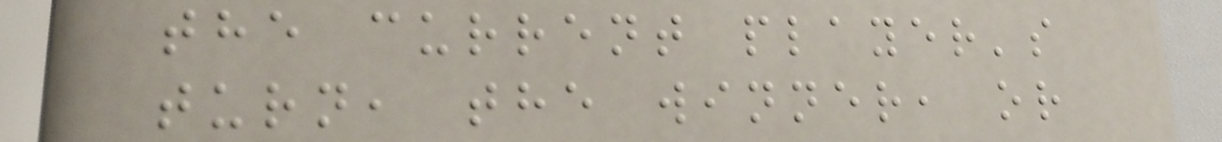the current player's
turn, the winner, or
